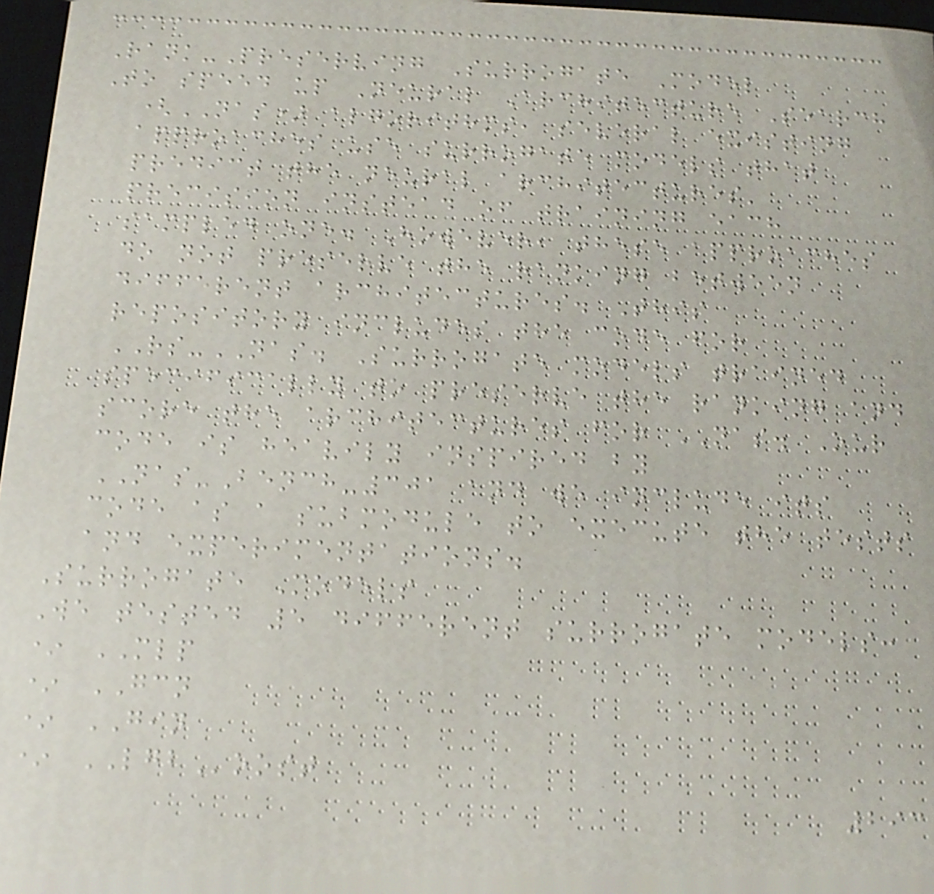Rank-Preserving Surrogate Model
To speed up Neural Architecture Search
(NAS) algorithms, several existing
approaches use surrogate models that
predict the neural architectures'
precision instead of training each
sampled one. However, these approaches
do not preserve the ranking between
different architectures. This
repository includes the code for
RS-NAS. Surrogate models trained
specifically to preserve the ranking and
score the architectures for NAS. Our
code is heavily inspired by
NAS-Bench-301 and we include its
code as a submodule to execute the tests
and experimentations.
Surrogate Models
We tested 5 different surrogate models:
* MLP
* GCN
* GIN
* LGBoost
293
